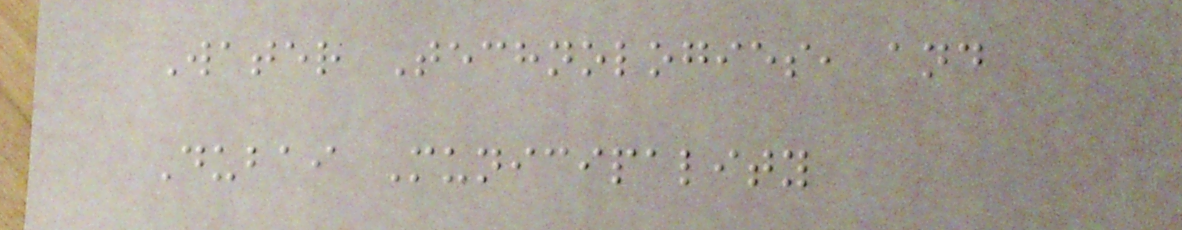Water Technologies, and
Dubai Municipality
